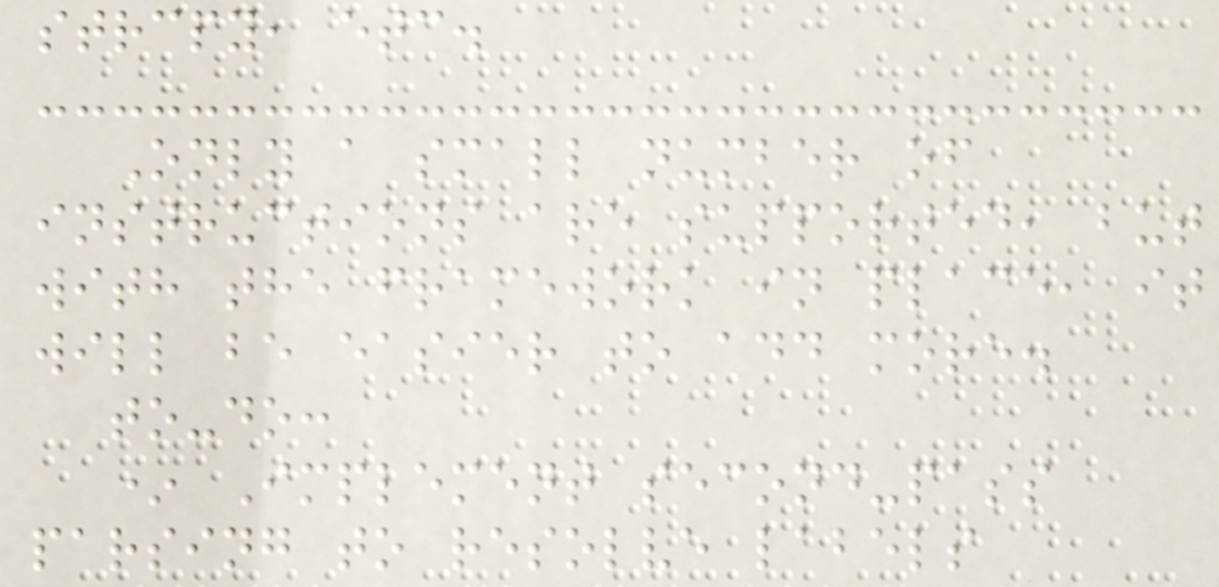strcpy, etc.
Only a small number of
instructions are supported, but
with the framework in place, it
will be easier to add more.
to-do:
* Implement second-pass
parsing to resolve labels
